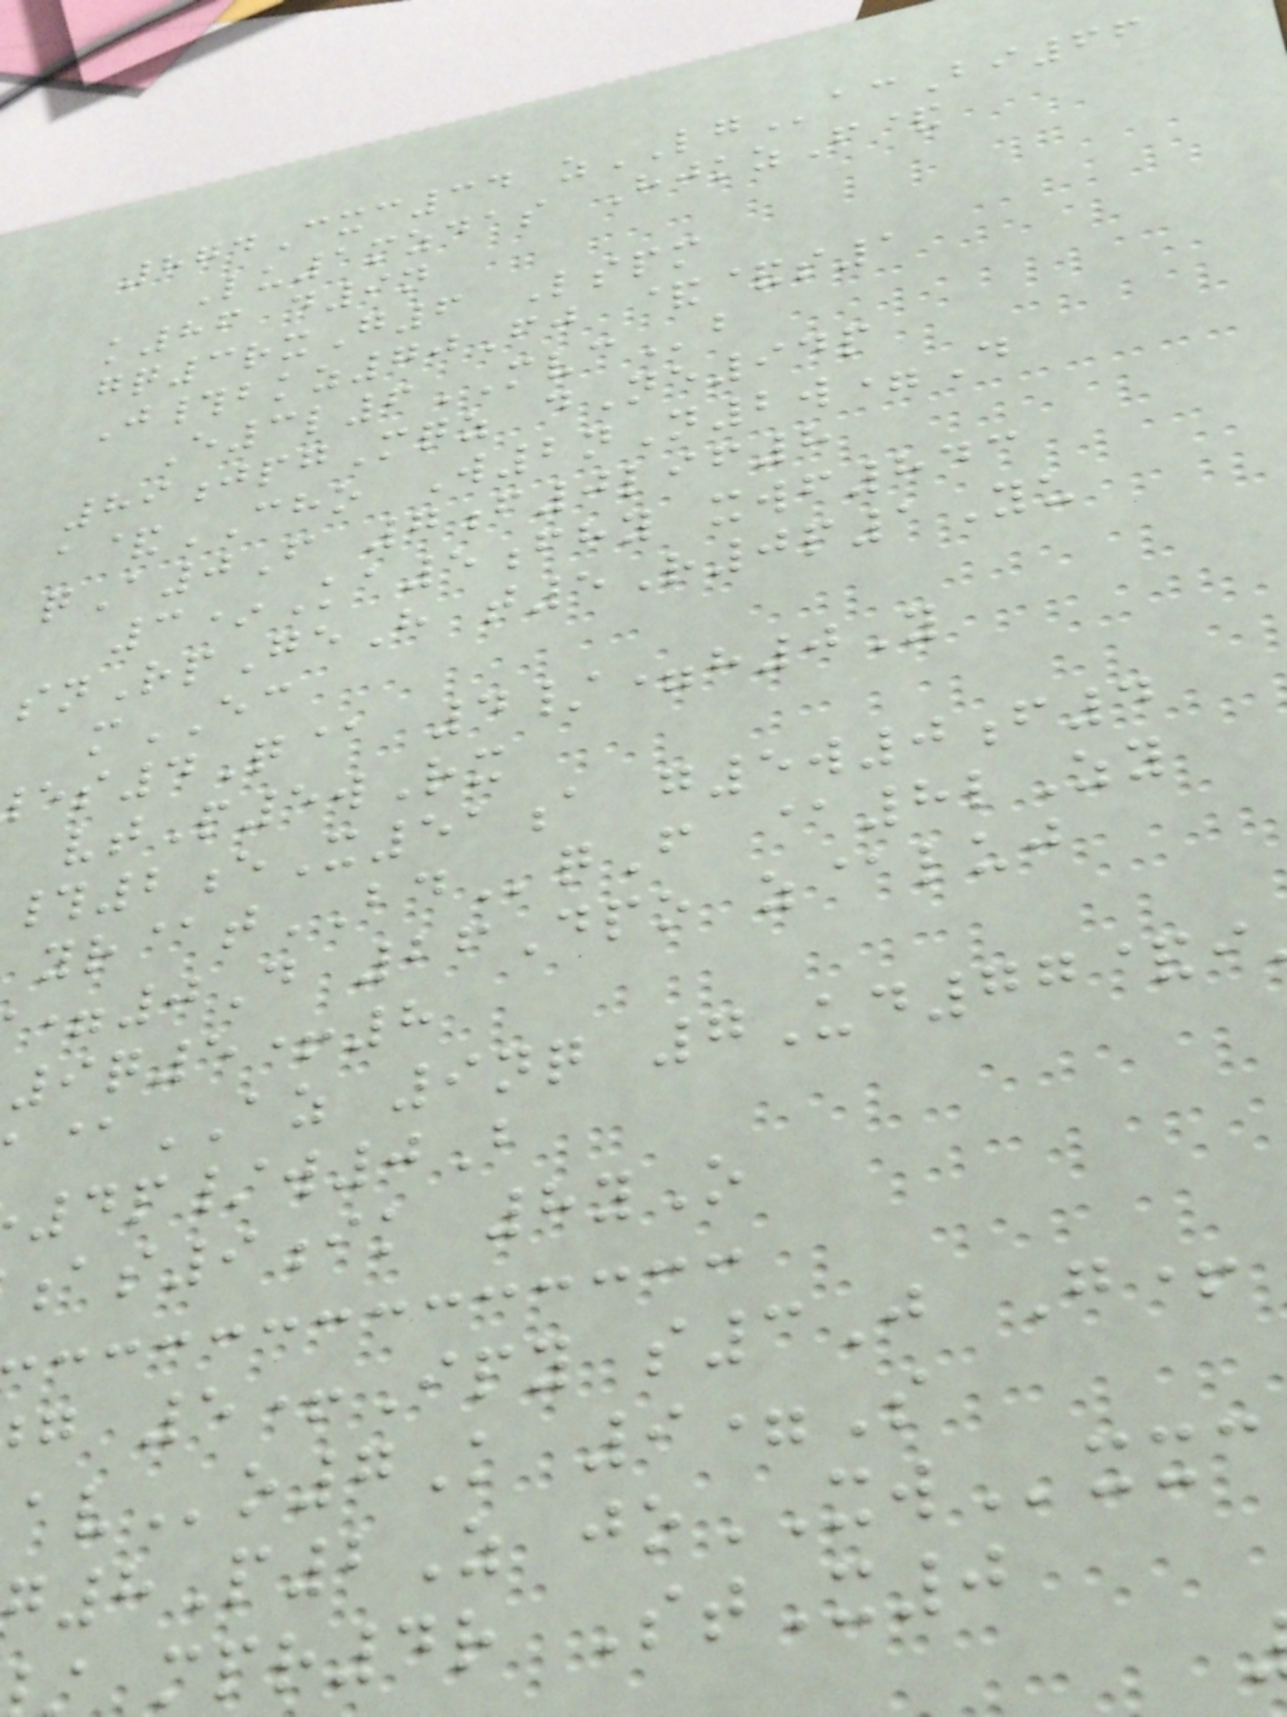874Cxc34 zLGacBi66
Lu1mzdas HjkzF&
k86 d9n
gq3rxG6 Lspm
J#bkz70Fj &&s1
E3l6MVCb
89jpgMqz dNe94p
a&CHO W2nN2w=D
qA0F 7f0lif8
3*Ka5fhy xwf843
snRpGeH t5R0p1Yu
mEC
s4Q@ 4/=h0Y
vtP5wRx
#2eX51a g5w0f4
yr@tBDqF @8lZy
=0D 26Dpo z@luj
9q5+8
@AZ 9nq 7Ud77&i
4p/w0B
as9ik 8yO
g 5+Ipy s3J G+
o7K 9=S
g8P2Z joXWxxc
mpr4r StX0
